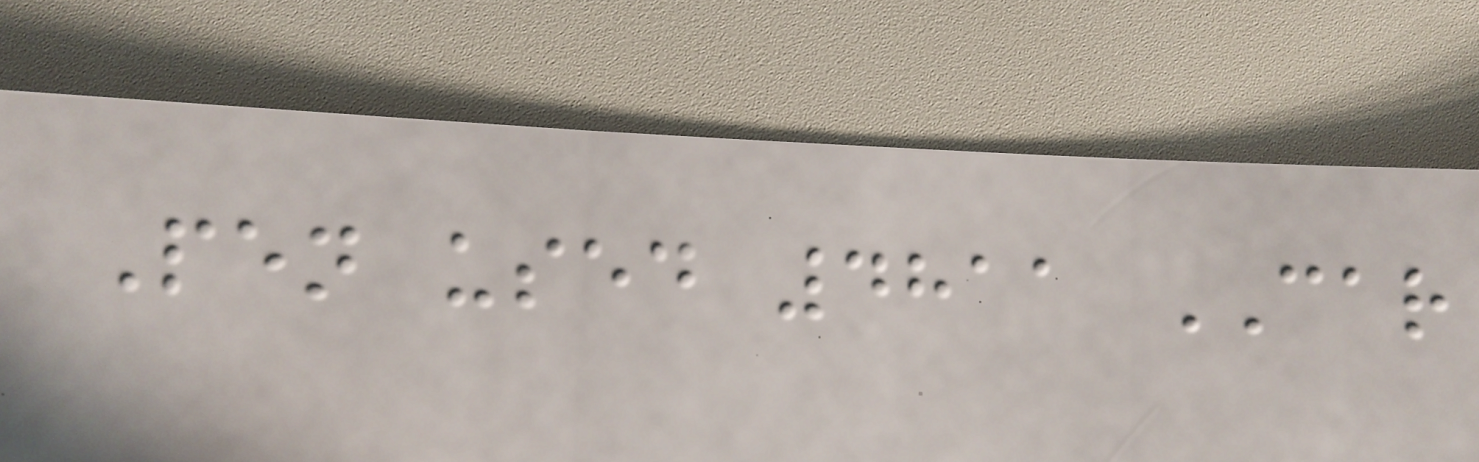Pen used 4811 CAR
